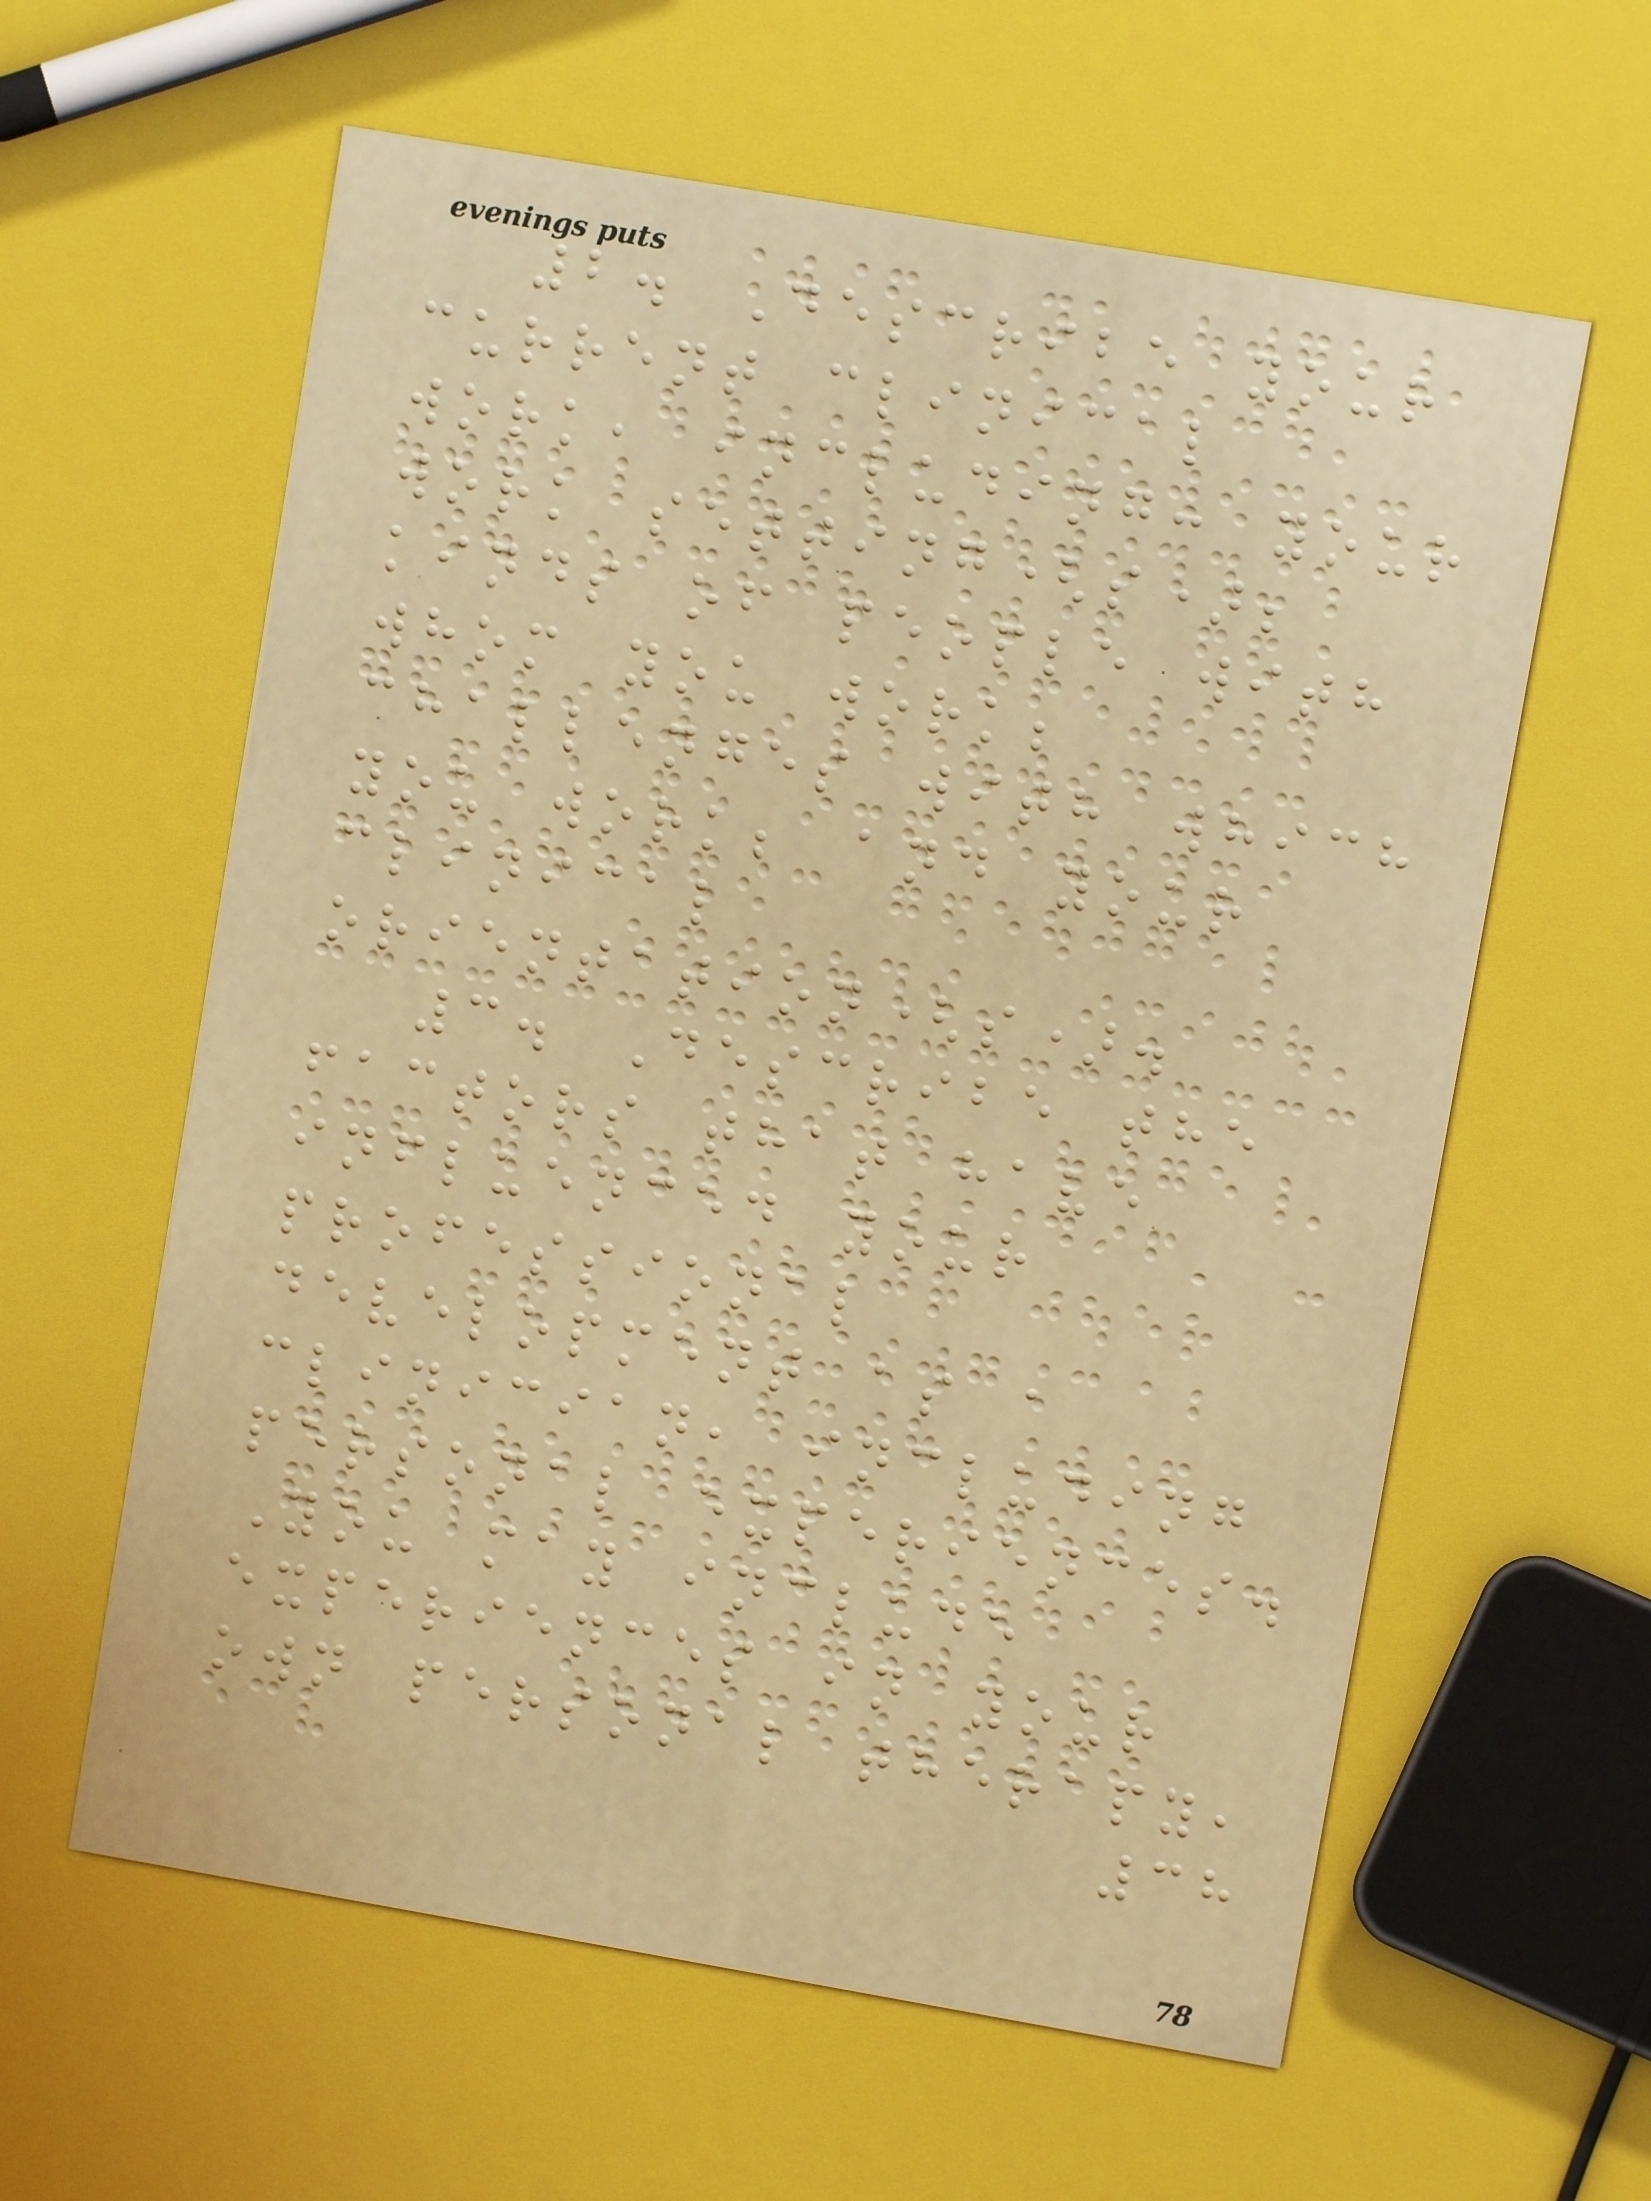2. Describe your
current clinical
work, including: your
work setting(s);
kinds of people with
whom you work;
challenges with which
you work; and your
clinical
orientation(s).
3. Describe the
factors that have
influenced your
professional
development as a
clinician, including
personal experiences.
You may include
experiences in your
own personal therapy,
38
